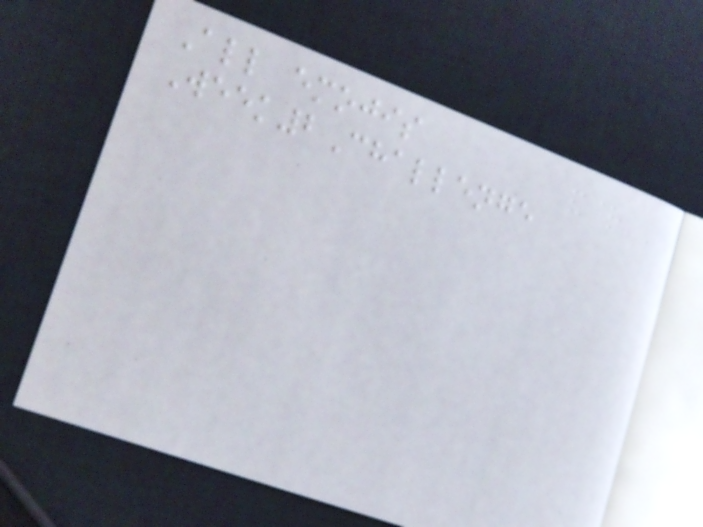All emojis
Week2Challenge
